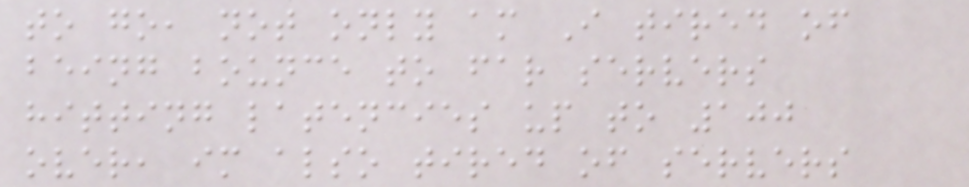to go, not only am I tired of
being bounce to far servers
hitting latencies up to 100
over, im also tired of servers
